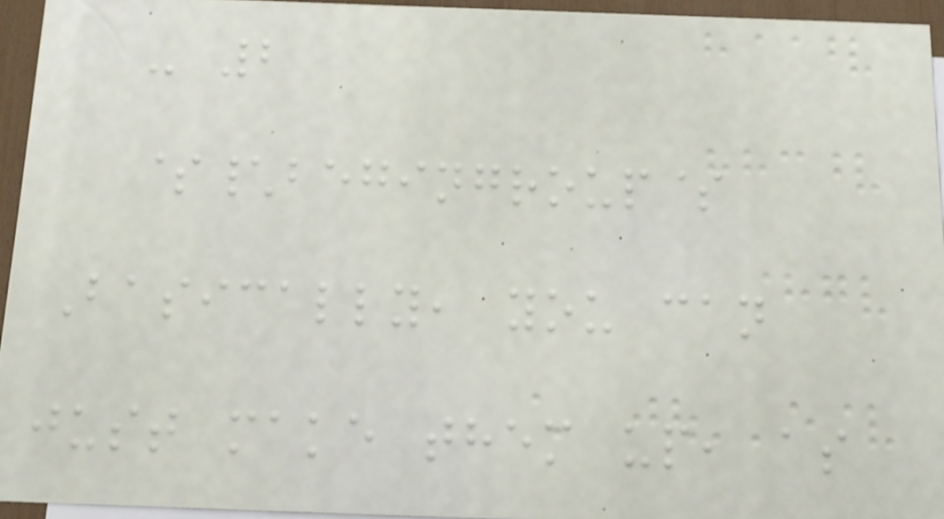- 2
$\begingroup$
Basically, you can
just make them up, as
